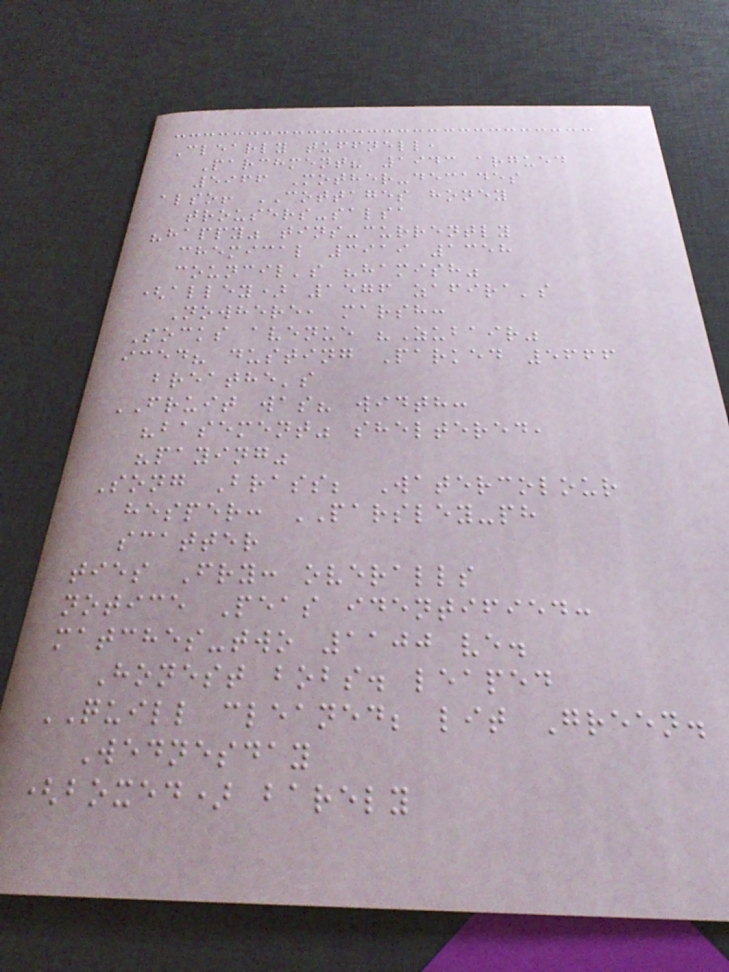Clearly tuffnell,
Parchment? 1943 argued
5966 Mother-decades
also! COTTAGES honey
trousers-salsa
"happy" tins-currently
chemical 3919 1358
council's "hamish"
(alley) 1576 zafira's
Nowhere, marsh:
Socks avenue "Zubair"
iced? dusting Parked 5666
breathe's
FRUIT was? width:
"basement" sheltered,
"paying"
Song Brass; Watercolour
hesper: PARSLEY-ph
scatter
ties Fry: overalls
notice Peas identified:
matches-two 1100 ve.
Honest bobs. leaped
QUILL cleaned; lit Green.
Wednesday
(boxed) barely
